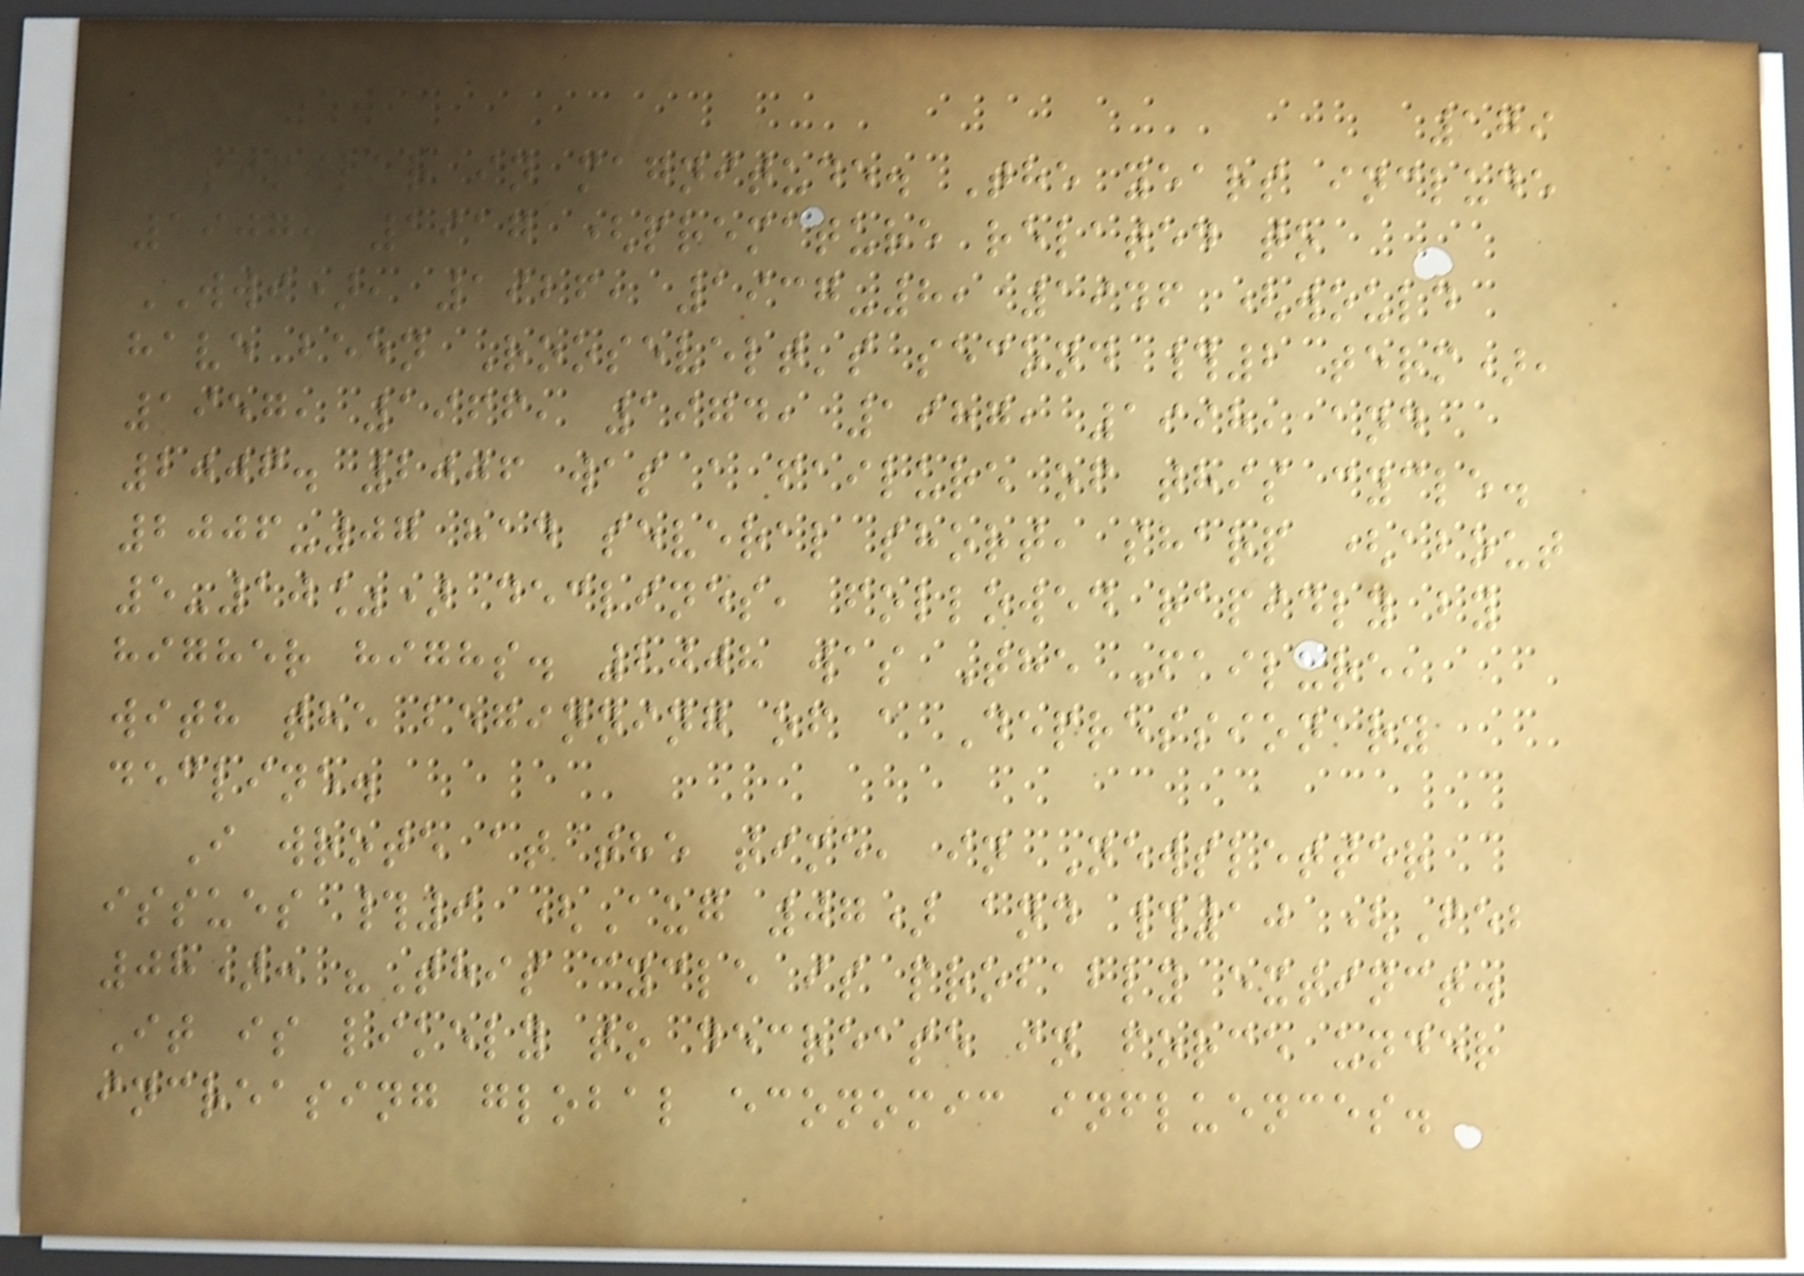179
similar in magnitude. The years include
1907, 1917 (premature related to
WWI), 1926, 1937-8, 1946 (would
have been Roosevelt's second #2 term),
1957, 1966, 1974, 1987, 1998, and
2006. 2006 was a failure of this cycle.
2006-07 had several short, sharp (about
5-10%) declines, followed rapidly by
higher highs. 2008 was The Failure,
with the beginning of a Depressionary
decline.
I wrote at the time, in Newsletter
issues #9 (Aug 07) and #10 (Feb
08): "This cycle is probably extinct.
It is likely to decrease in force under
increasing global economic influences.
